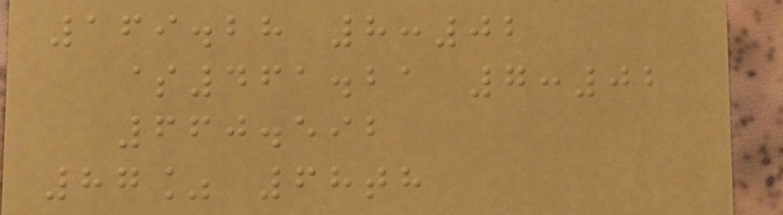169.28 8:02
$461.21 7:02
660.592
87% 68th
